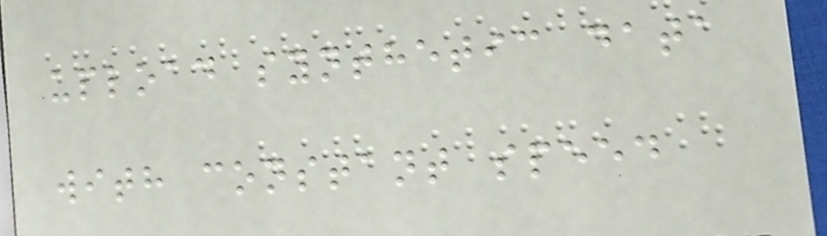upload synthetic data
with constant speed
